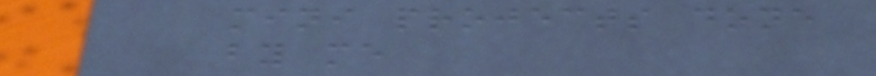mini projects done
by me
